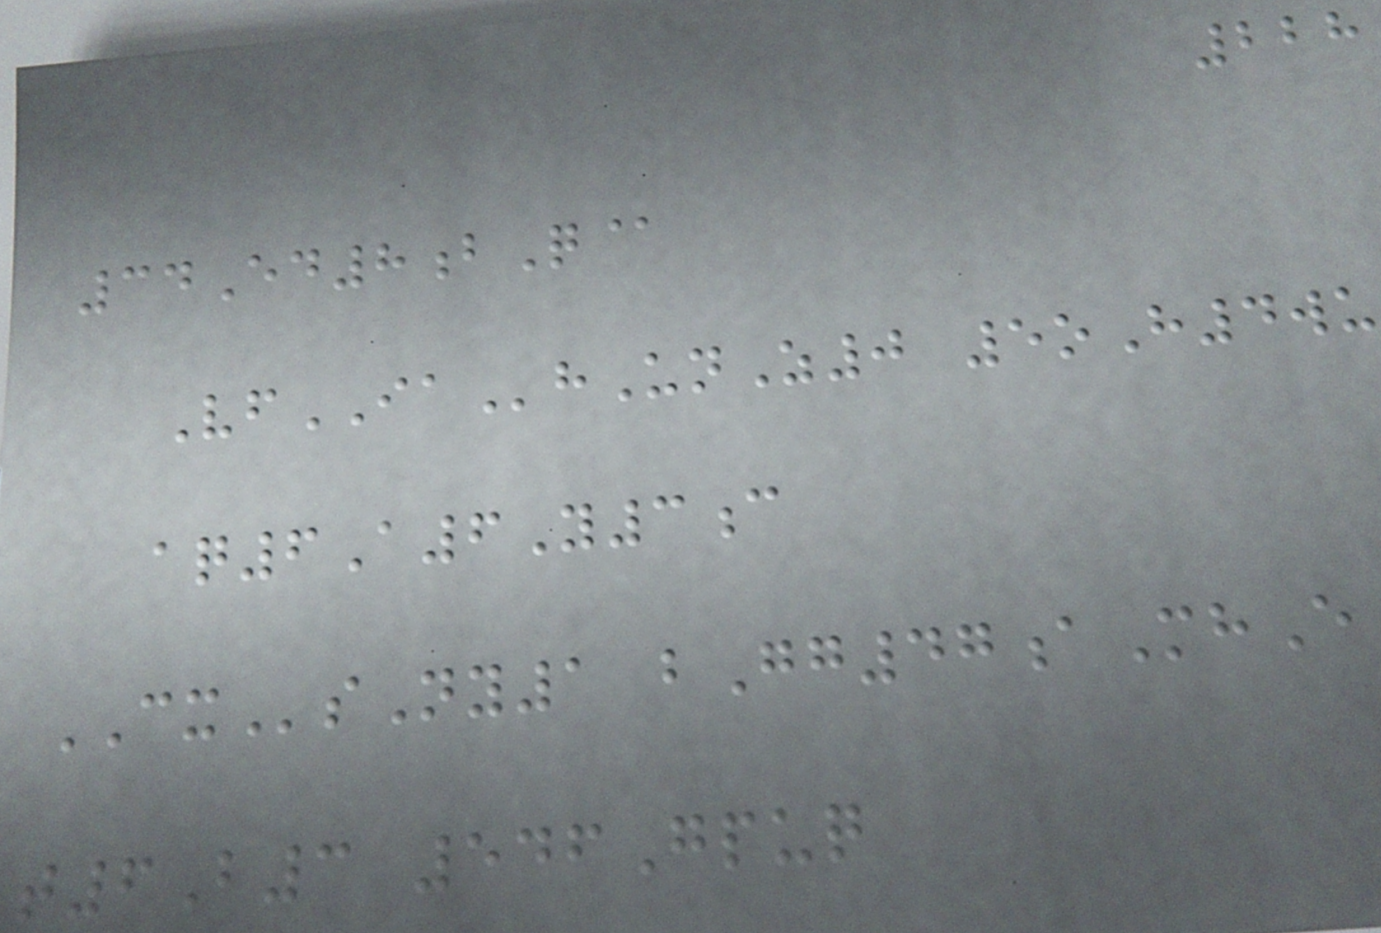228
34Ed8bQ@
VfIAhUnZ0 5oH4wu
aq6A6Y3c
CXsNy1 bGg47aMhE
t6B3 546Gpuq
